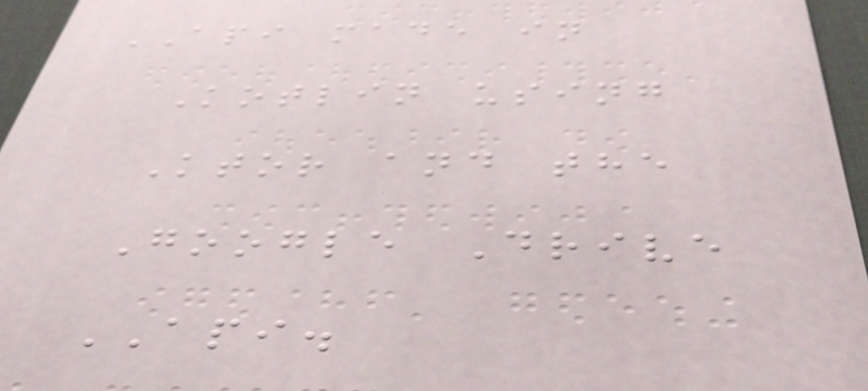API made in
Kotlin using
Ktor and the
Google Drive
API.
